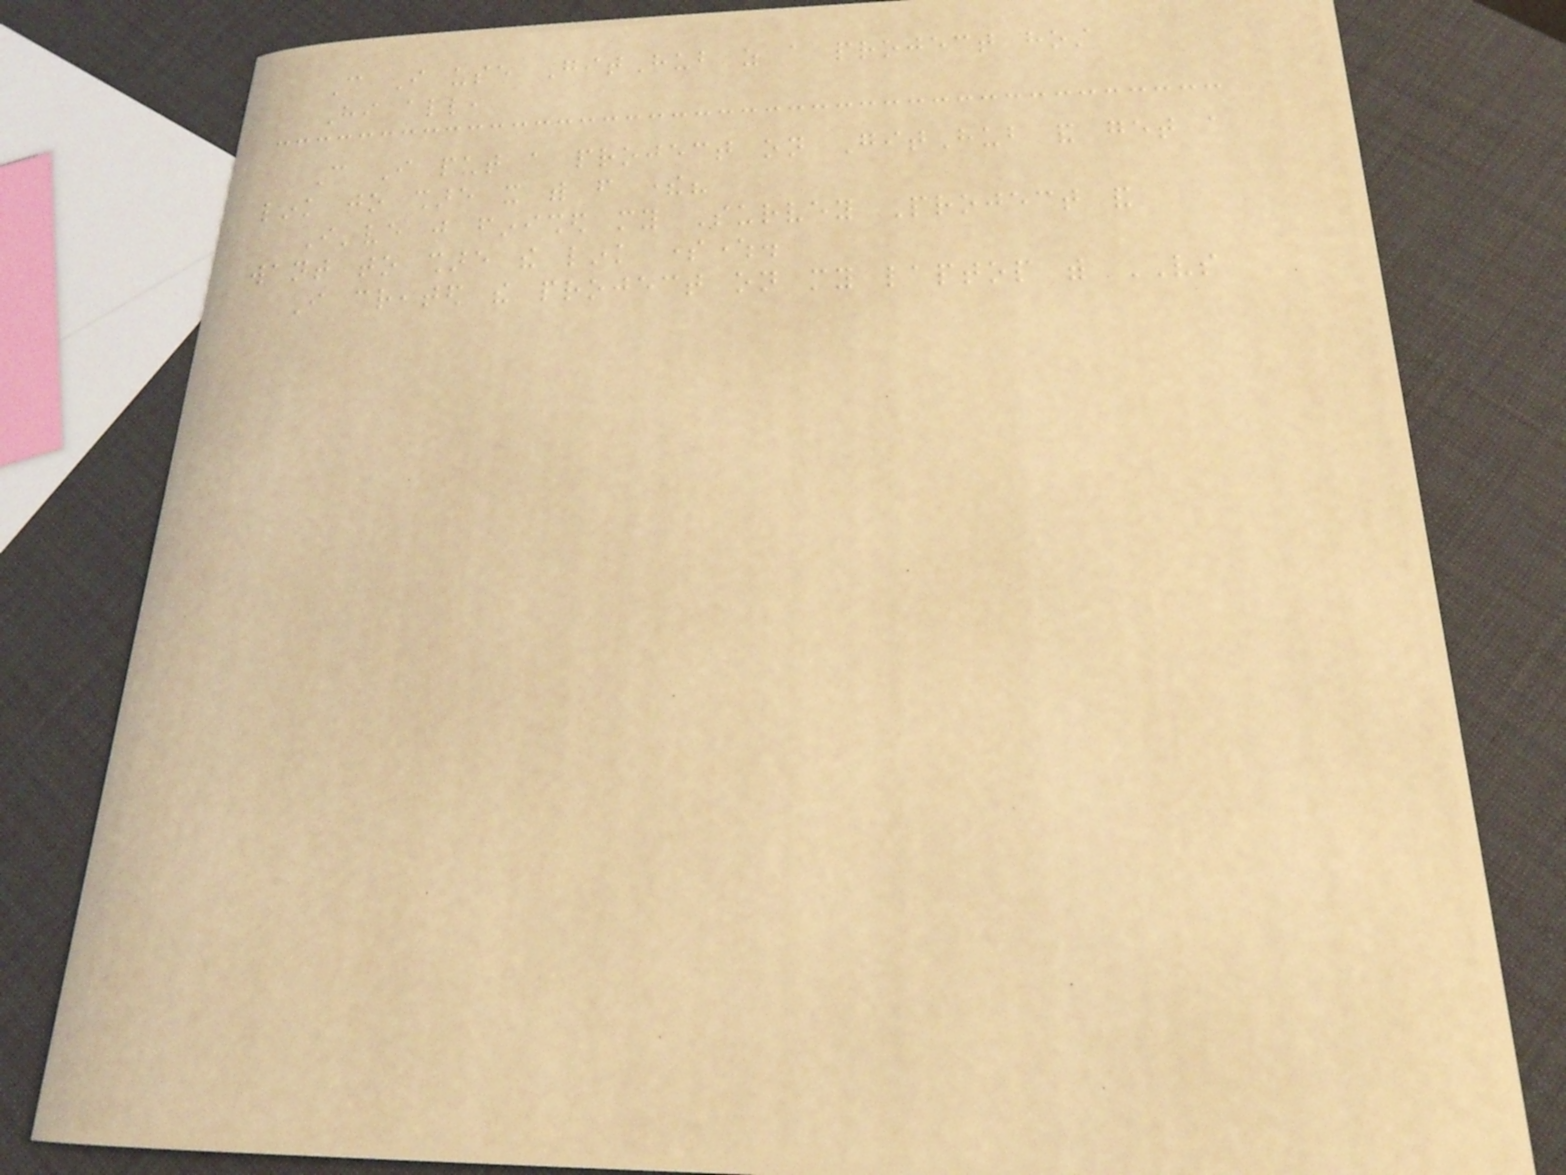Can I use GitHub as a project host
Hi all,
Can I put a project on GitHub and get a
link to share it with from there?
I've just finished my Survey Project and
want to share the link somewhere.
I created the project on my laptop with VS
